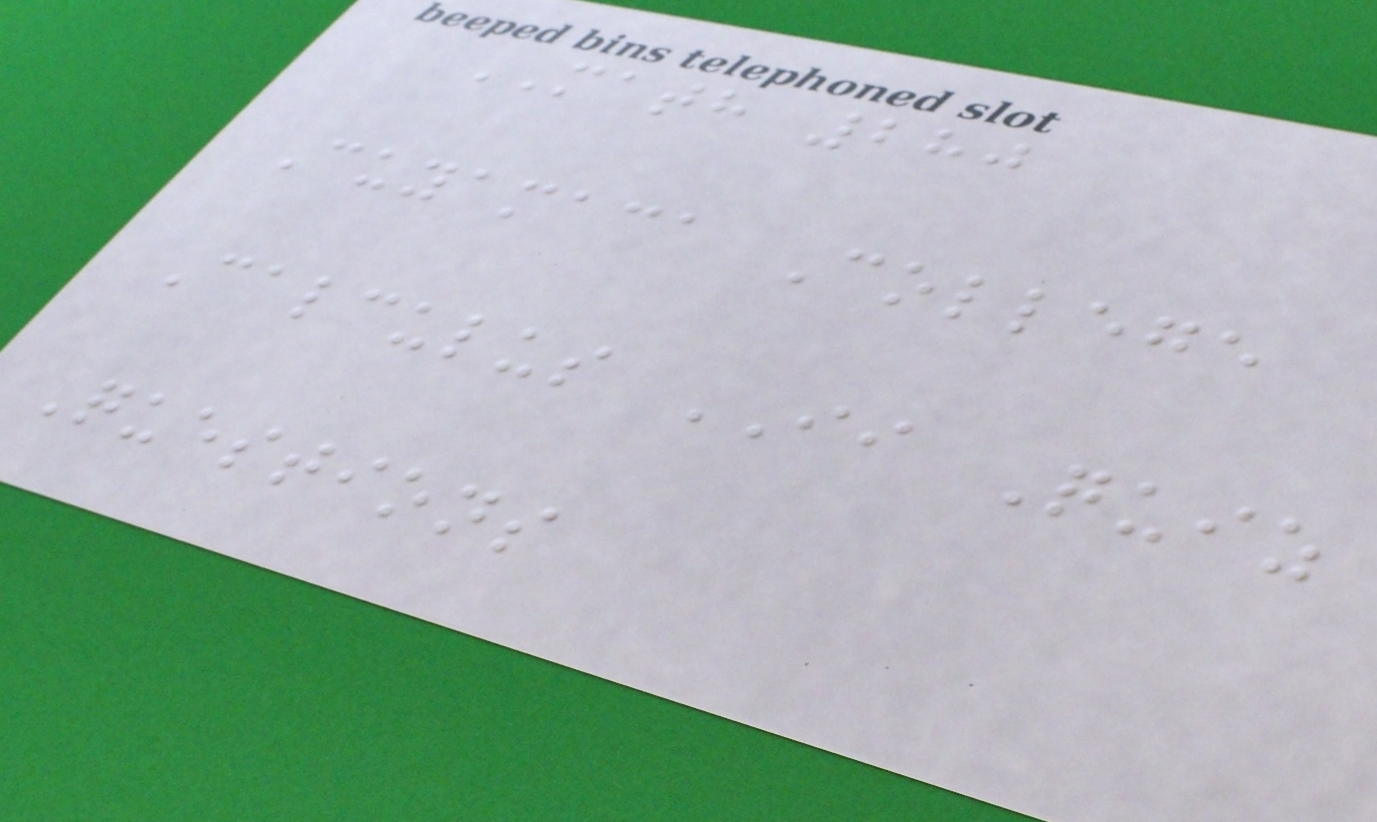MATH 280
Cuyamaca College
Calculus II Quiz
Questions
